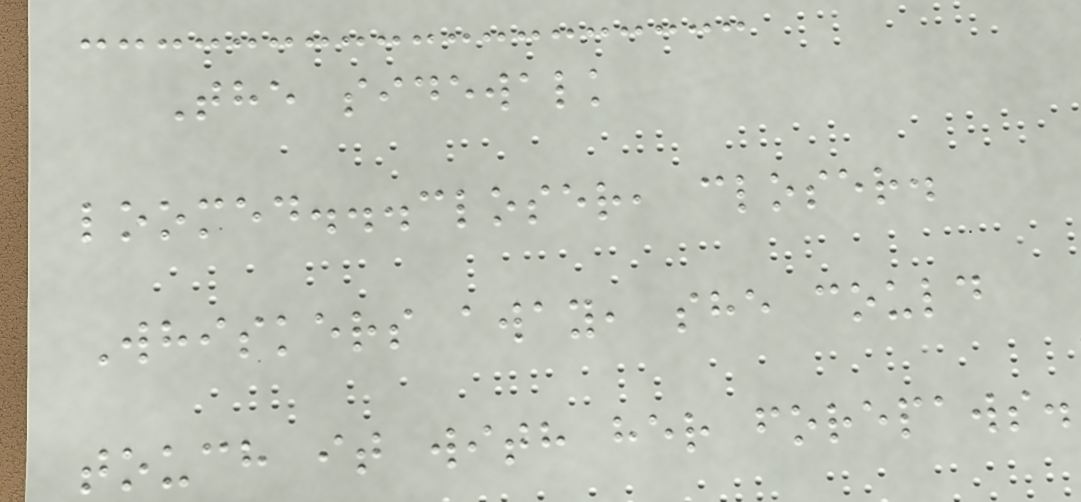The sidewalk
loomed...closer, closer.
Whiskers away, she could
touch it with her forepaws.
